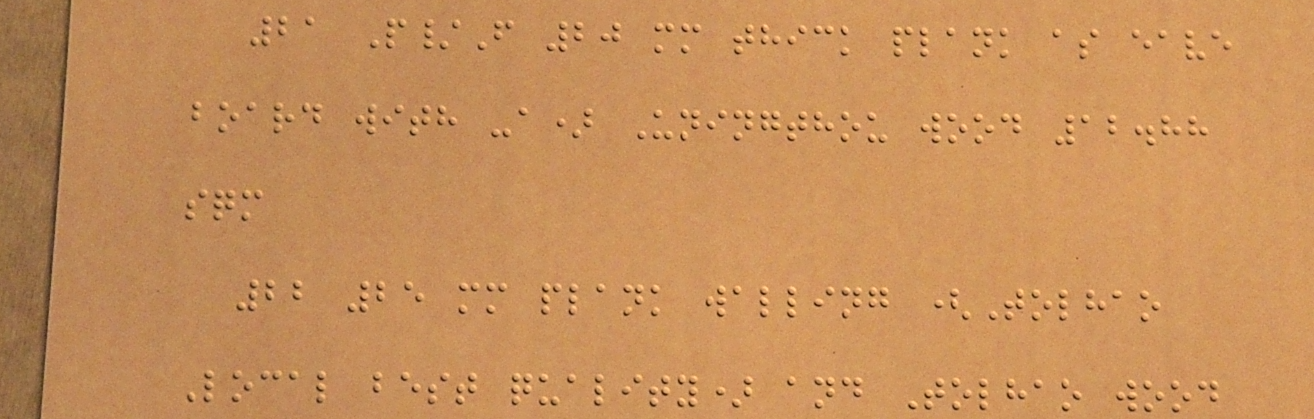21 P/F 20 mm thick plank as eave
board with -a) Uningthou wood 12.88
sqm
22 25 mm plank walling (Tolhao
Local best quality) and Tolhao wood
